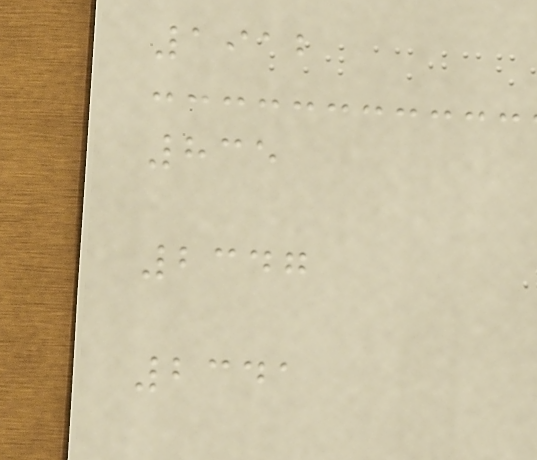1912
835
2347
2341
